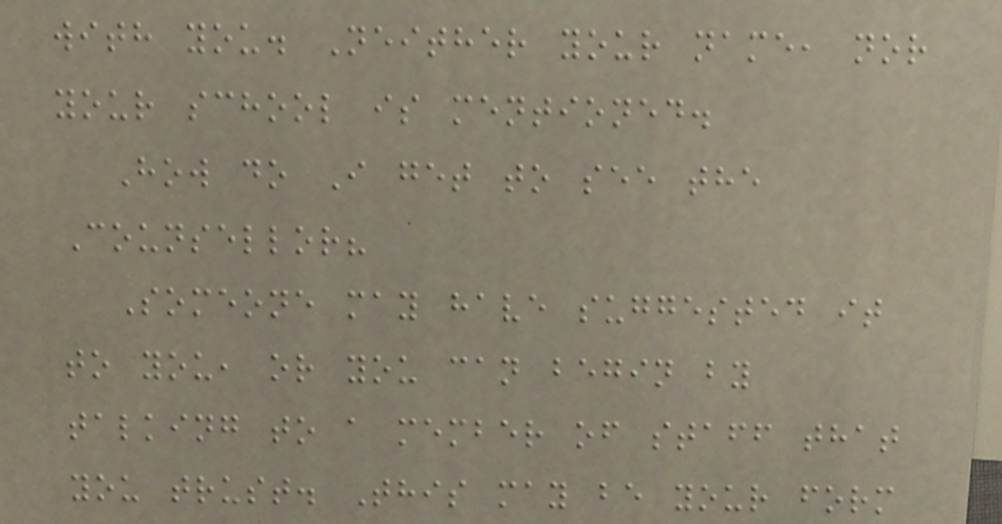with you. Neither your name, nor
your school is mentioned.
How do I get to see the
Counsellor?
Someone may have suggested it
to you, or you can begin by
talking to a member of staff that
you trust. This may be your form
